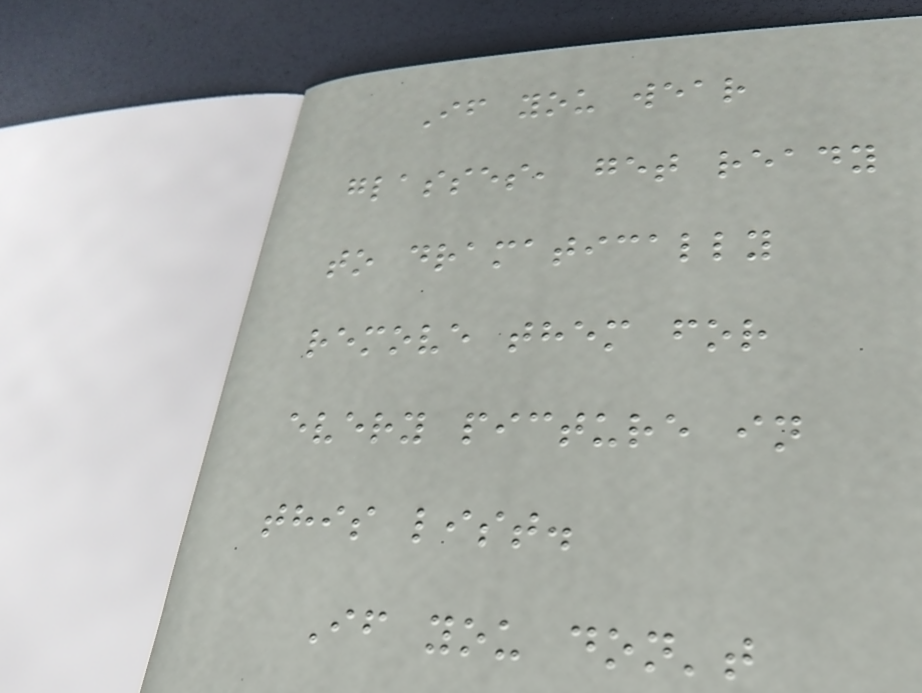If you wear
glasses, get ready
to dramatically
remove them for
every picture in
this list.
If you don't
